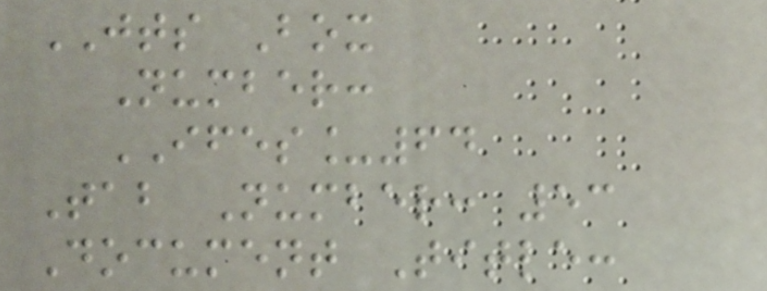JTS Box
Number:
IFES_64
Tab Number: 53
Document Title:
